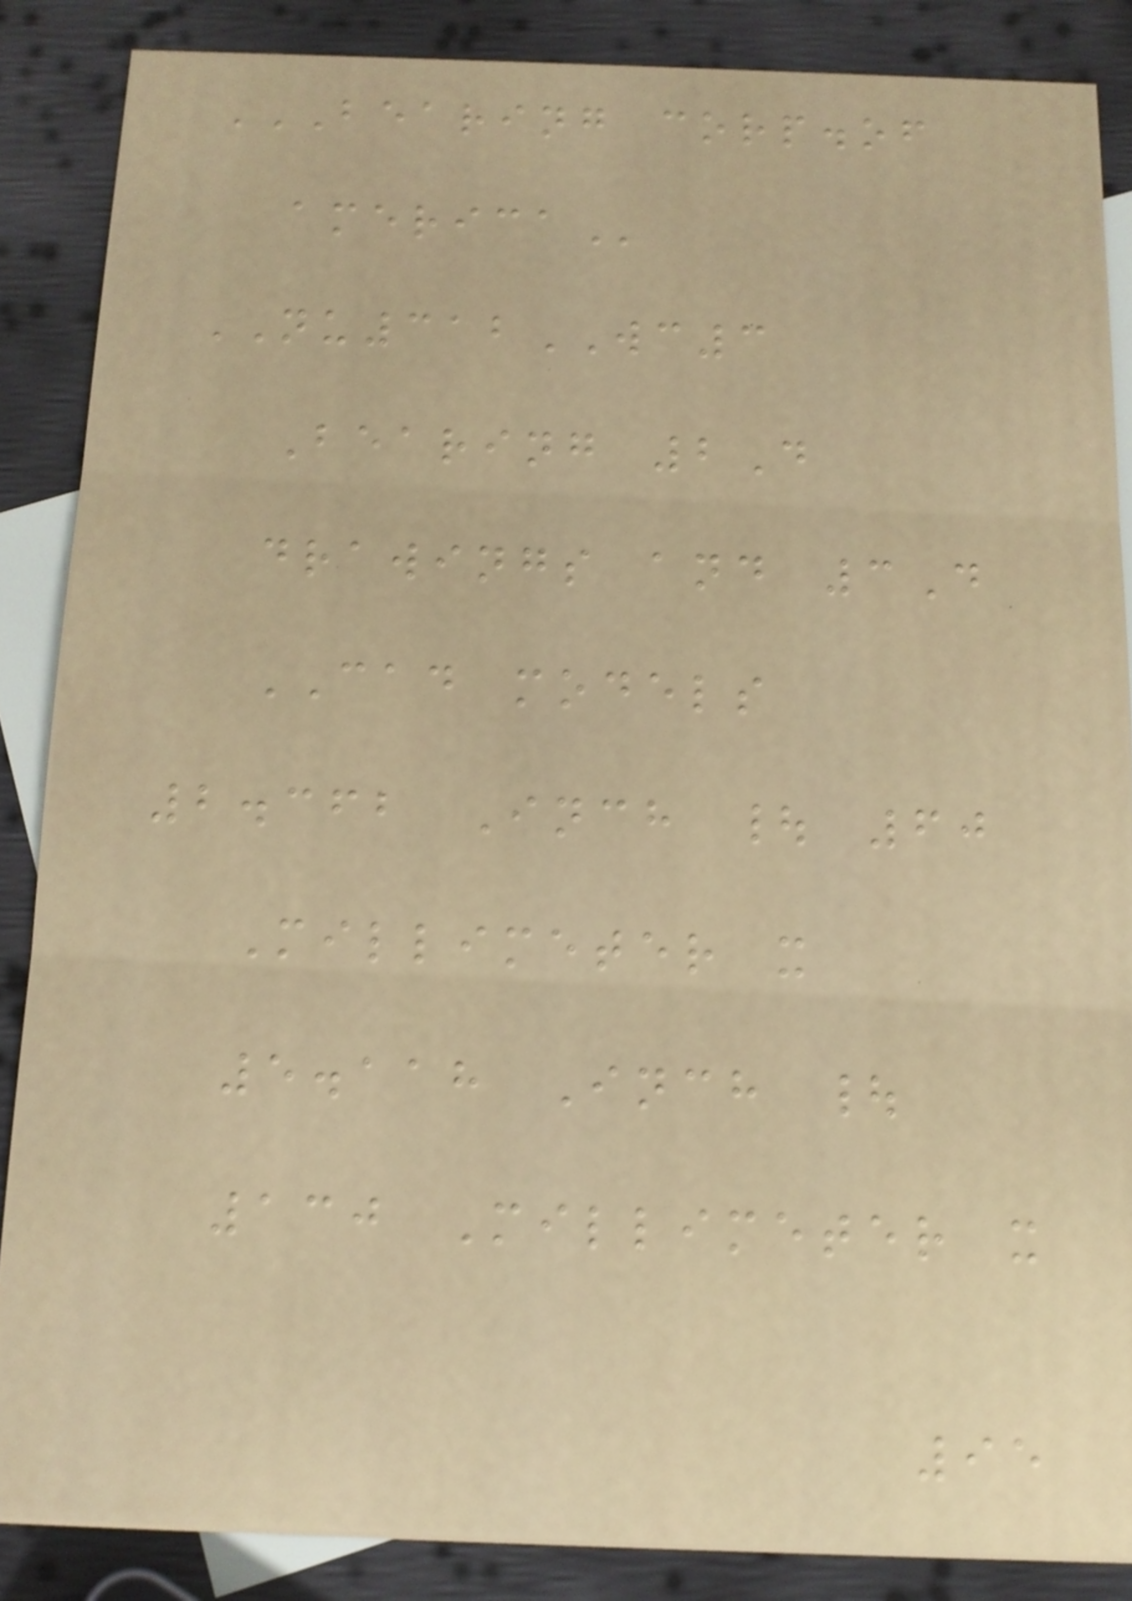BEARING CORP.OF
AMERICA
NU312WC3
Bearing 2D
drawings and 3D
CAD models
2.362 Inch | 60
Millimeter x
5.118 Inch |
130 Millimeter x
95
